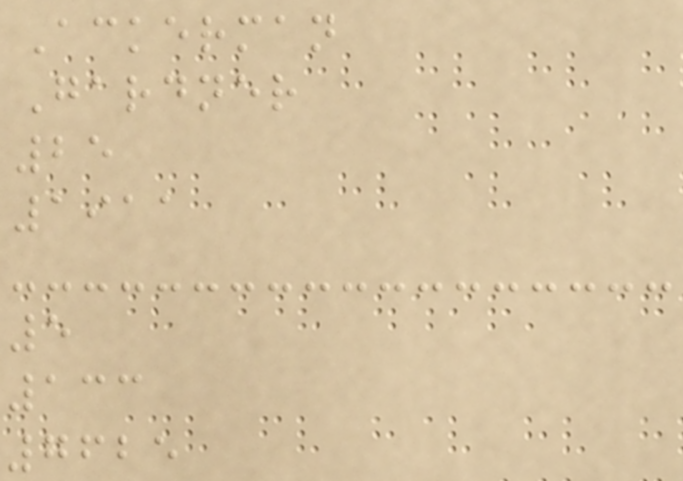Ackerman
Gardner
25
1911
5
133
7625
